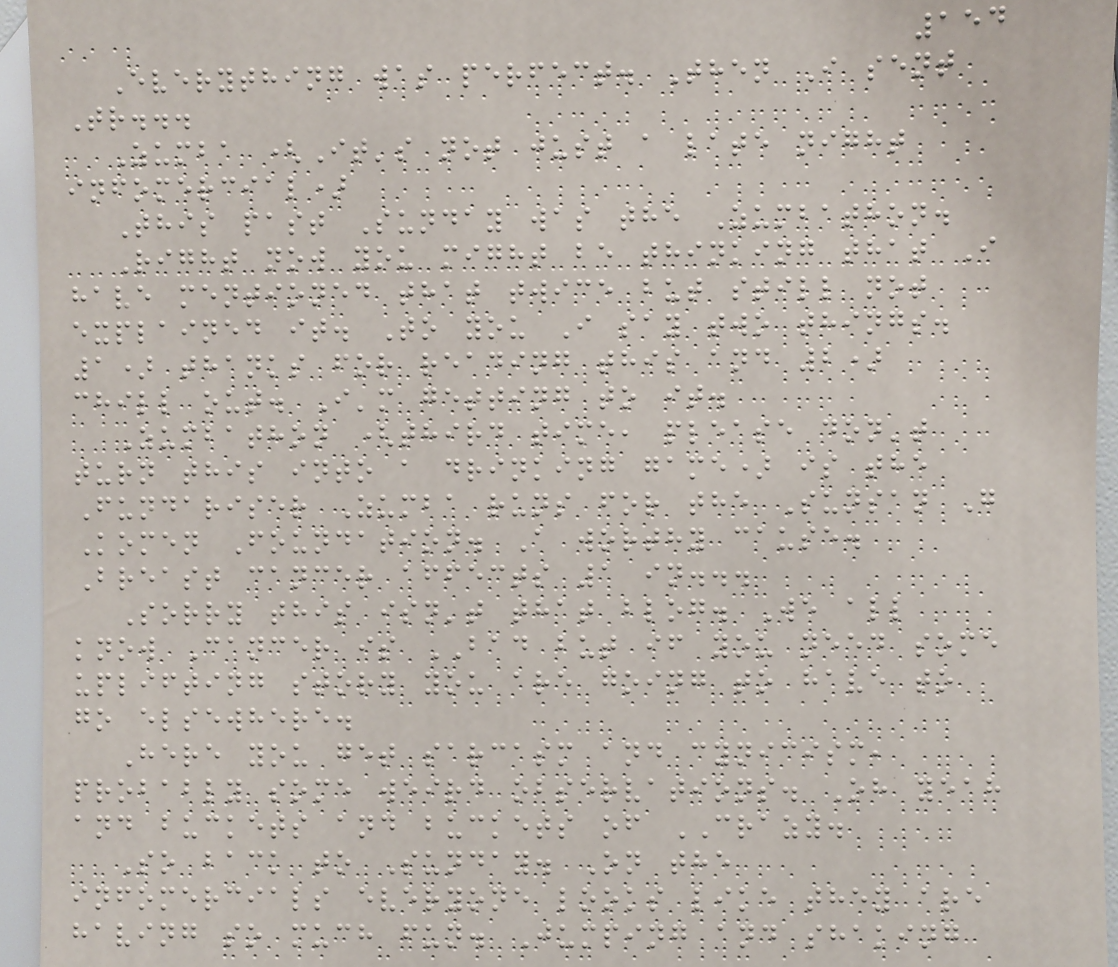154
Everything was perfect. Then I sent
Tr...
Zumba (It's not just a late night
infomercial)
This past Sunday was the Zumbathon.
Right now you might be thinking that I
have mentioned that twice but still not
explained it. To you I say two things.
1) thanks for reading this and 2)
chill out. I'm getting to it.
Zumbathon (third time, please don't
turn this into a drinking game) is the
Fundariser Zumba runs for the Sunsan G
Komen Foundation. A worthy cause.
Breast cancer affects 1 in...
Sorry this isn't that blog. We all
know Cancer is BAD but if you need some
uplifting story you are going to have to
go elsewhere.
Here you get sarcasm and cynicism,
probably some weird observations. Oh yeah
and buckets and buckets of CRAZY.
So back to Sunday. On the
infomercials everyone looks like they are
having so much fun. Jumping and shaking
